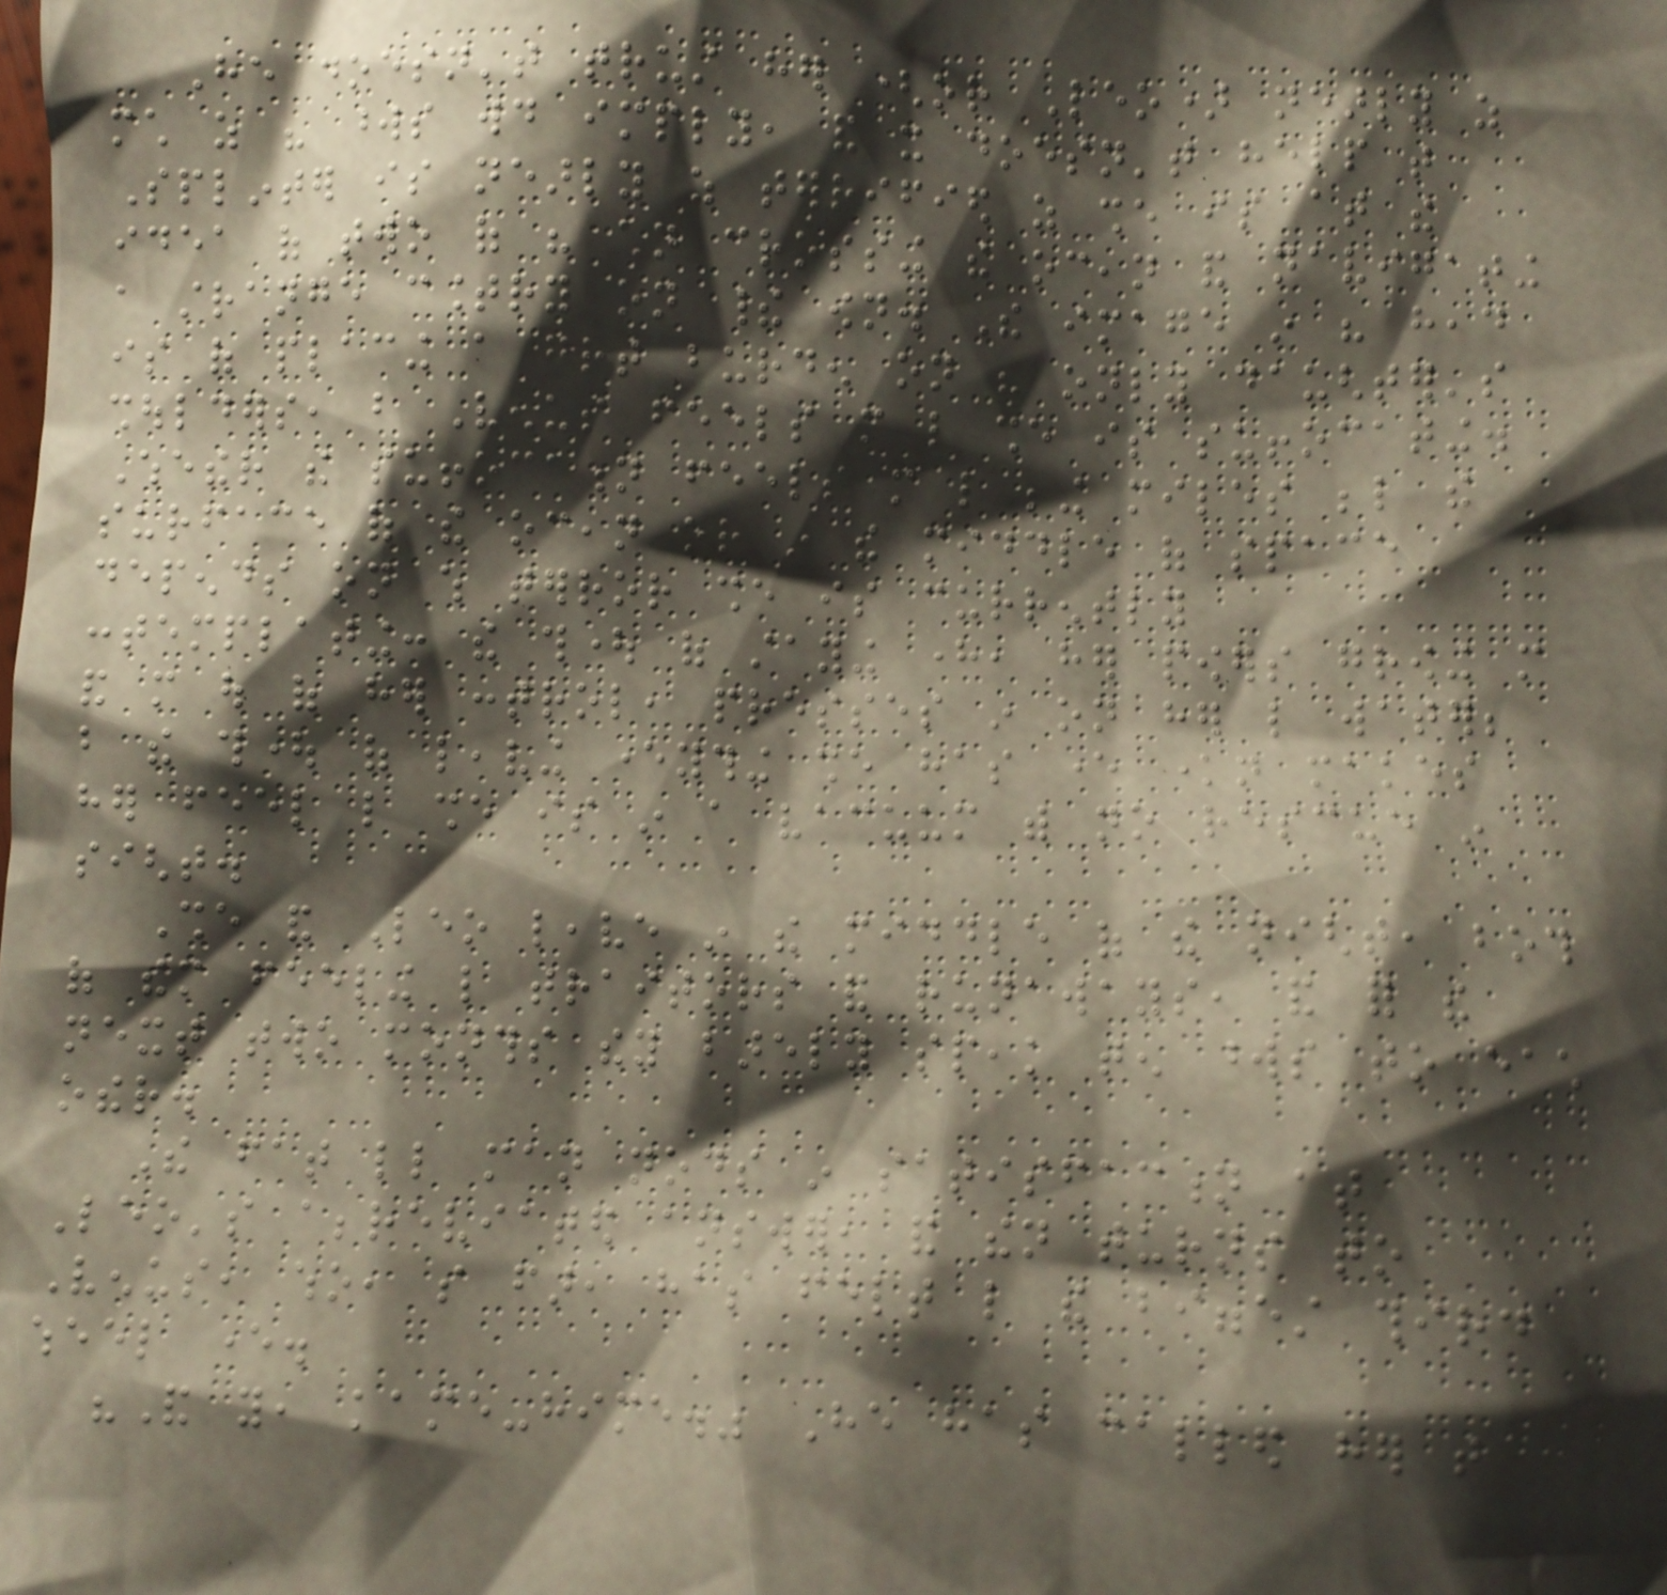He doesn't trust her (or Leo) nearly as
much as his words would imply, and it doesn't help that
Splinter is nearly as terrified as she is at the
idea of two of his children crossing the ocean and navigating
a strange country on their own. The image in his head
is of placing a great burden on his only daughter's
shoulders, but Venus feels more like she is suffocating.
Whether the suffocation feels more like being miles below the
surface of the ocean or in the middle of space
depends on which terror she is currently
contemplating: the thought of staying here, her powers growing more
and more out of her control, presses in on her like water;
but the thought of leaving everything she has ever known makes
her feel like she is in a vacuum with no rescue in
sight.
She and Leo leave in the middle of the night, both
of them feeling like traitors and runaways, and for the
next two months they barely speak ten words to each
other.
The fat little man nods in satisfaction at
Leo's abbreviated answer, and then turns to
Venus, who, so far, has felt like the biggest third
wheel ever.
"And you, kame-hime." He has called her that
